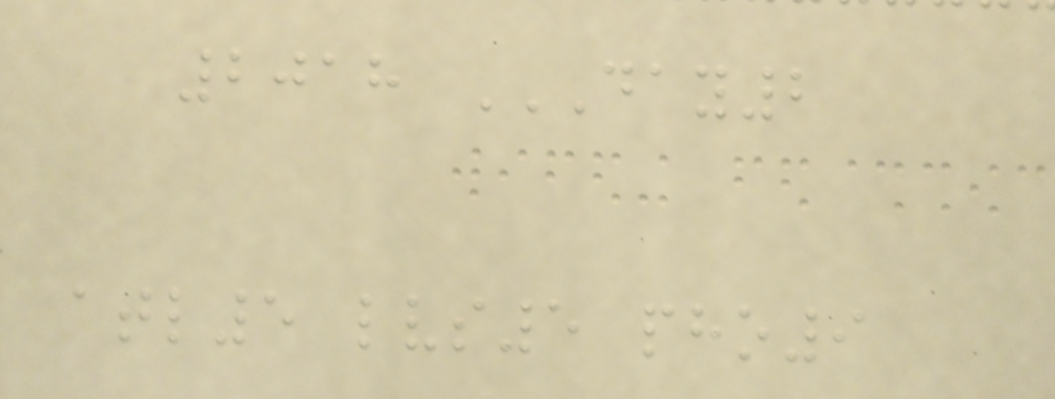2018 DAY2
ATL5 LVS5 PHO9
